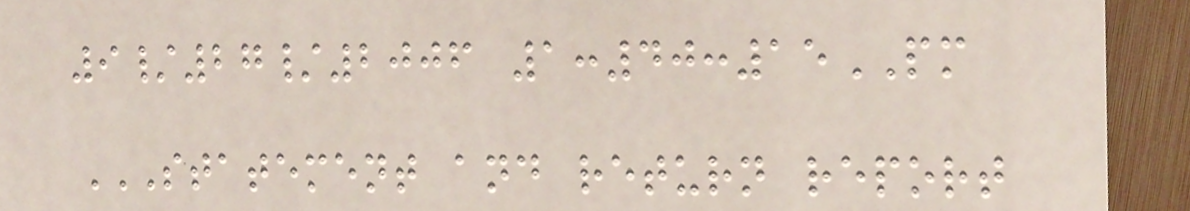9/27/2006 1:40:15PM
STATEMENT AND RETURN REPORT
